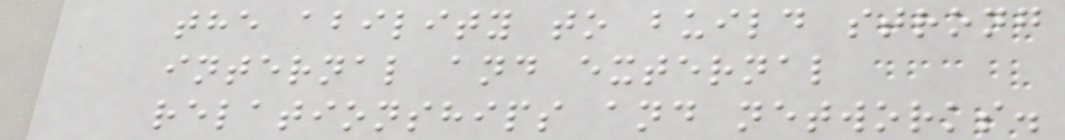the ability to build strong
internal and external
relationships and networks.
